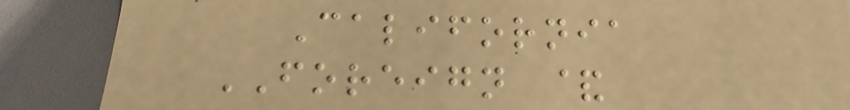California
FOREIGN &
